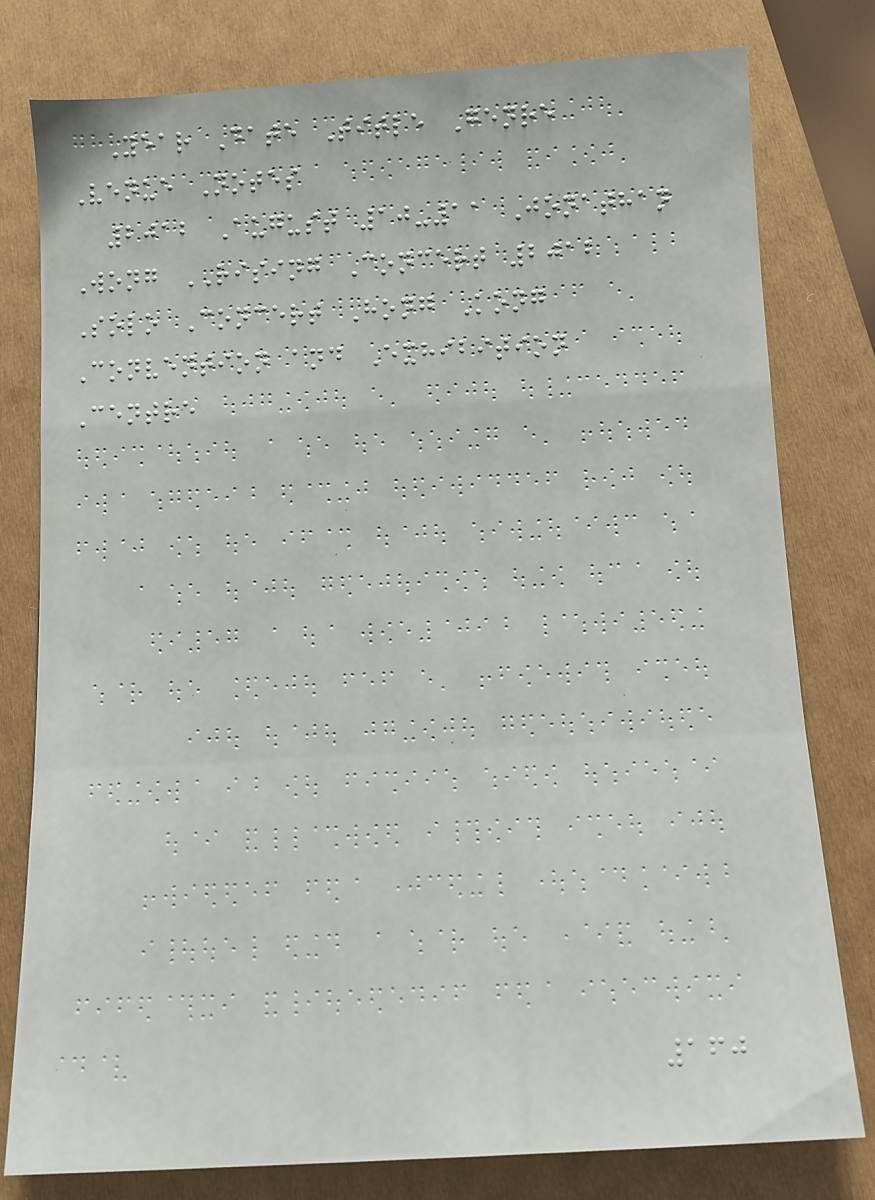Year Date Title Genre
Venue Notes
2012 August 10-11 Jonathan
Wong RISING Concert 2012
Solo Concert Hong Kong
Convention and Exhibition
Centre
160
